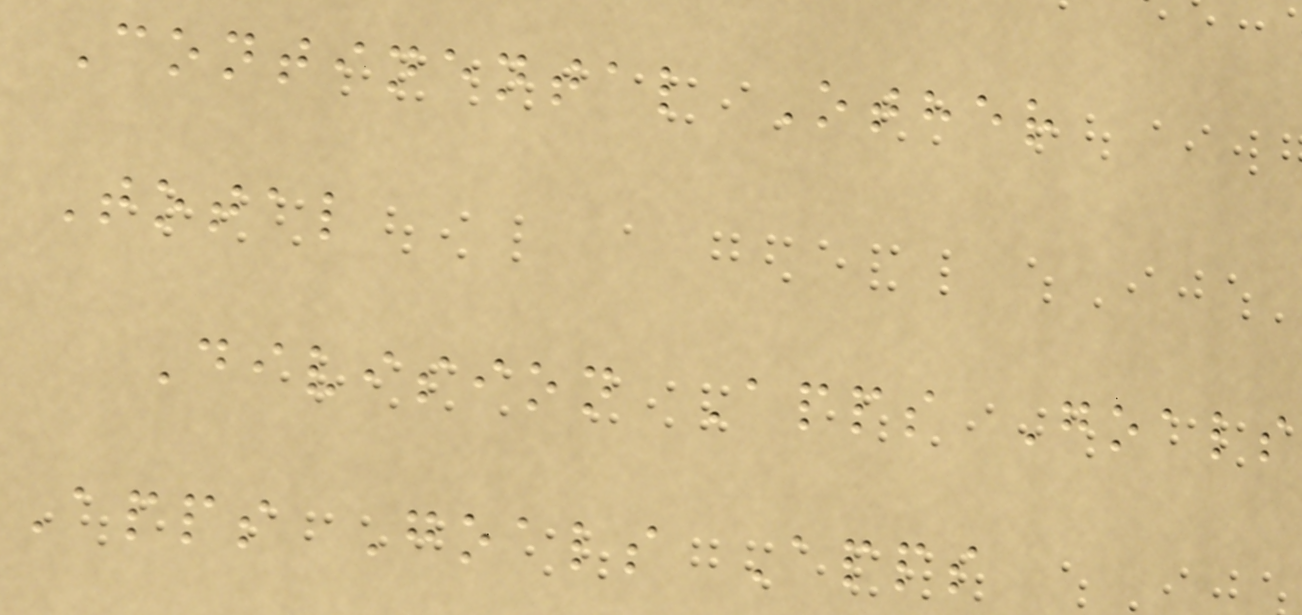Continental Other
Total
Division Apps Goals
Apps Goals Apps
